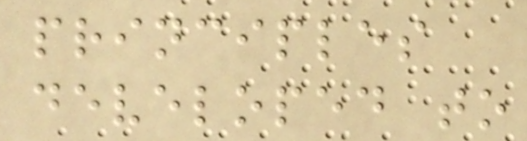principles
developed to
